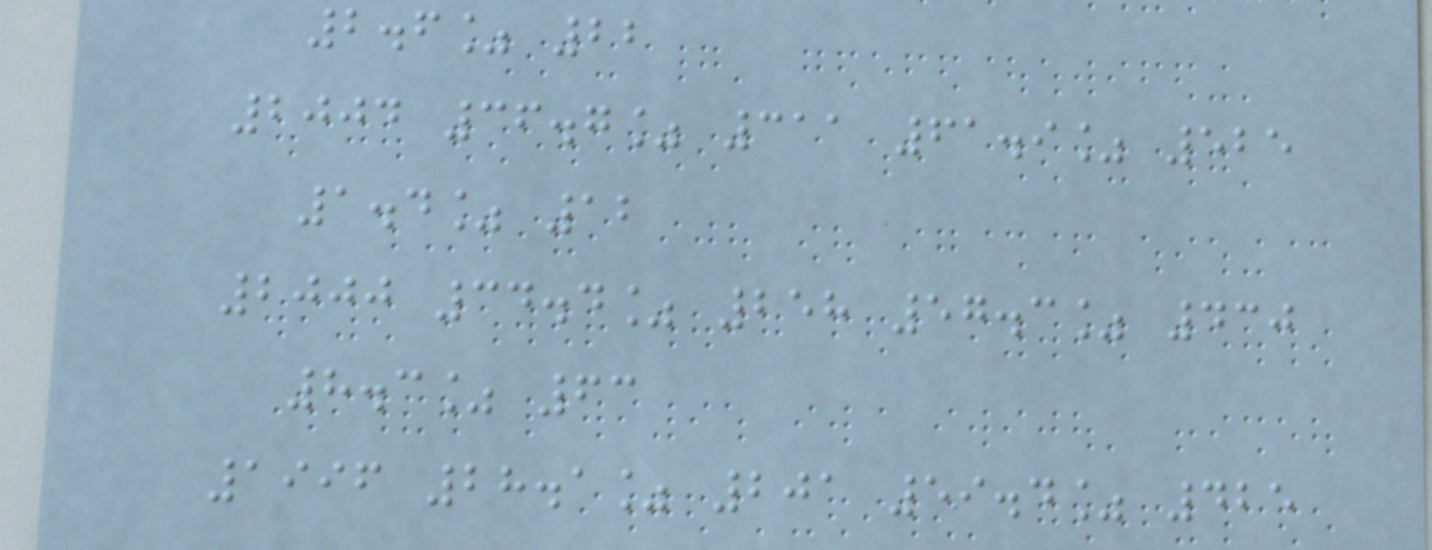2.6% 22
2004 36.7% 311 61.9% 525
1.4% 12
2000 34.4% 258 57.3% 430
8.3% 63
1996 28.1% 201 59.4% 425
